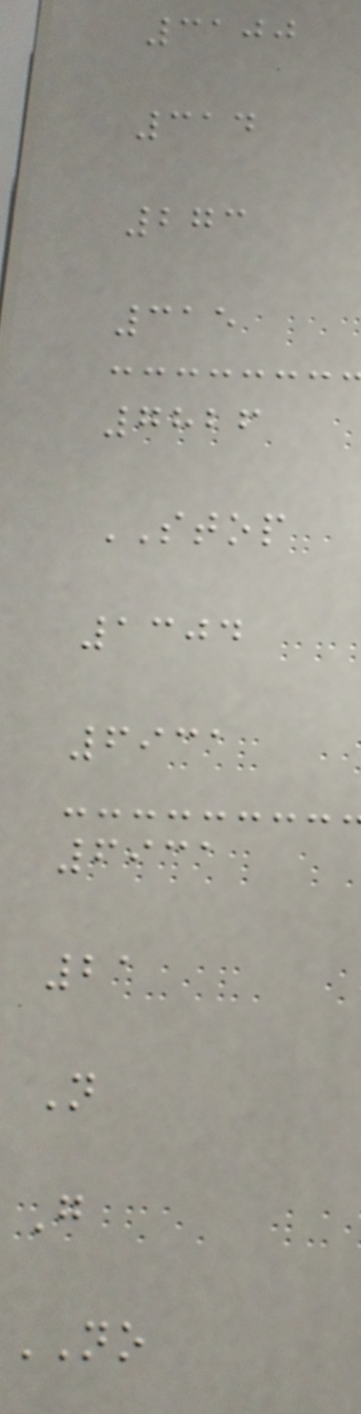3100
314
273
315
7826
STOP
1304
6931
6931
21
N
G
NO
